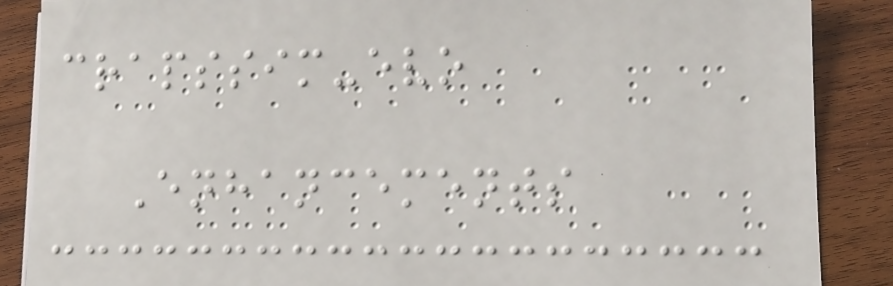crapssim-evo
Enhancements
